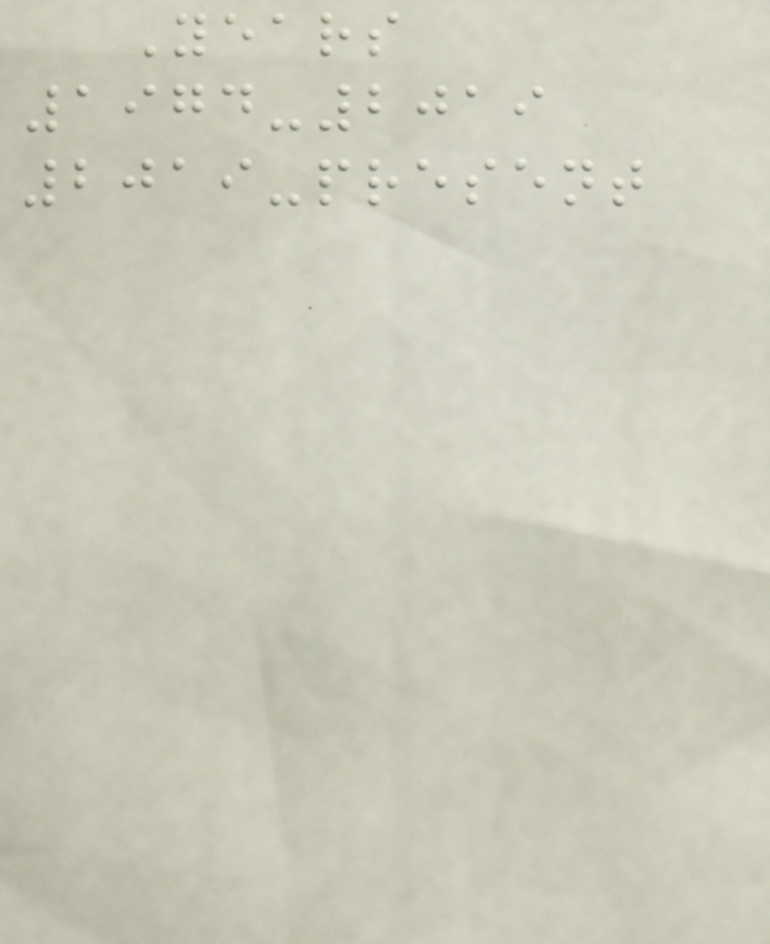Years
1974-2019
2019-present
